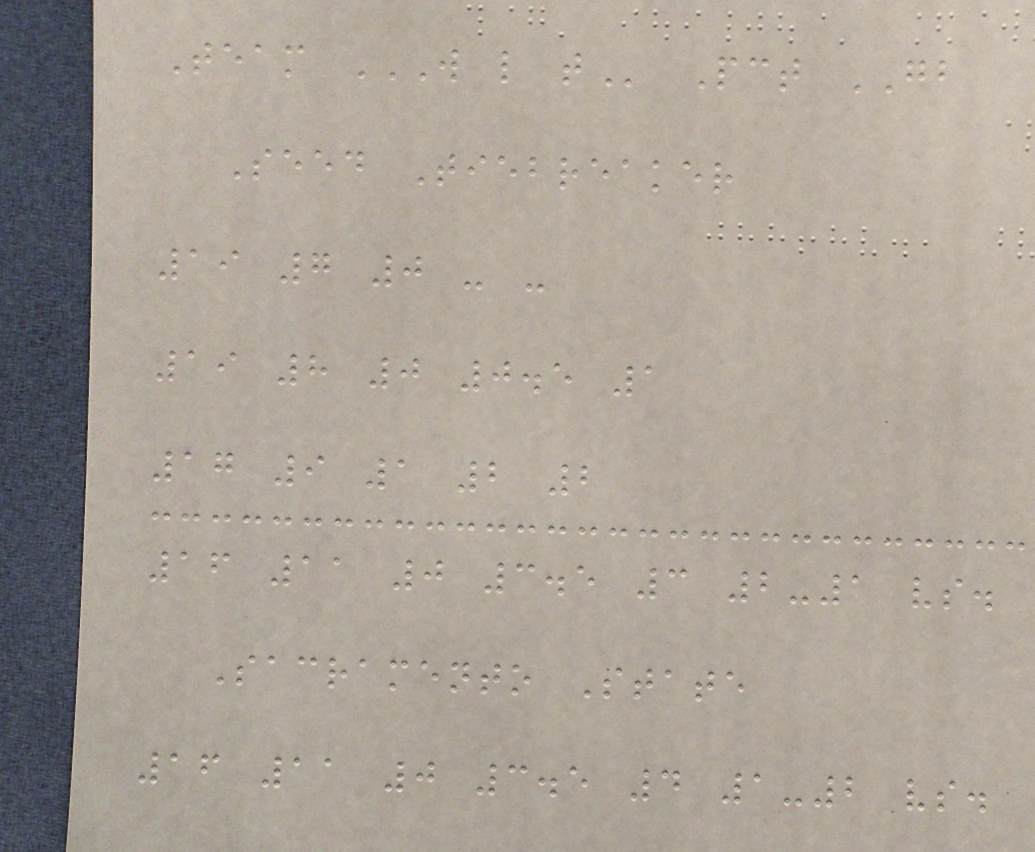Team W L T Pct GB
Seed Tiebreaker
19 7 0 - -
19 8 0 0.5 1
17 9 1 2 2
16 11 0 3.5 3 2-1 vs.
Sacramento State
16 11 0 3.5 4 1-2 vs.
